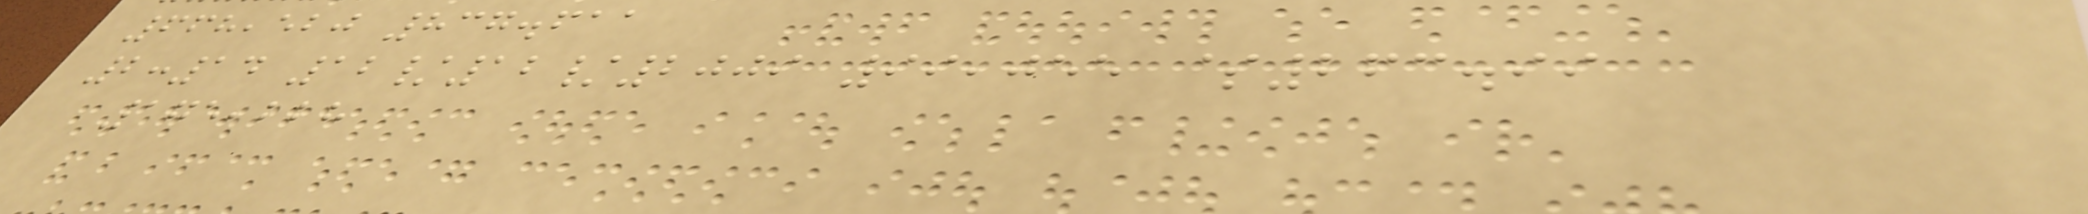668,520 837.611
2:14 12/12/2009 99,055 $263.99
175,228
